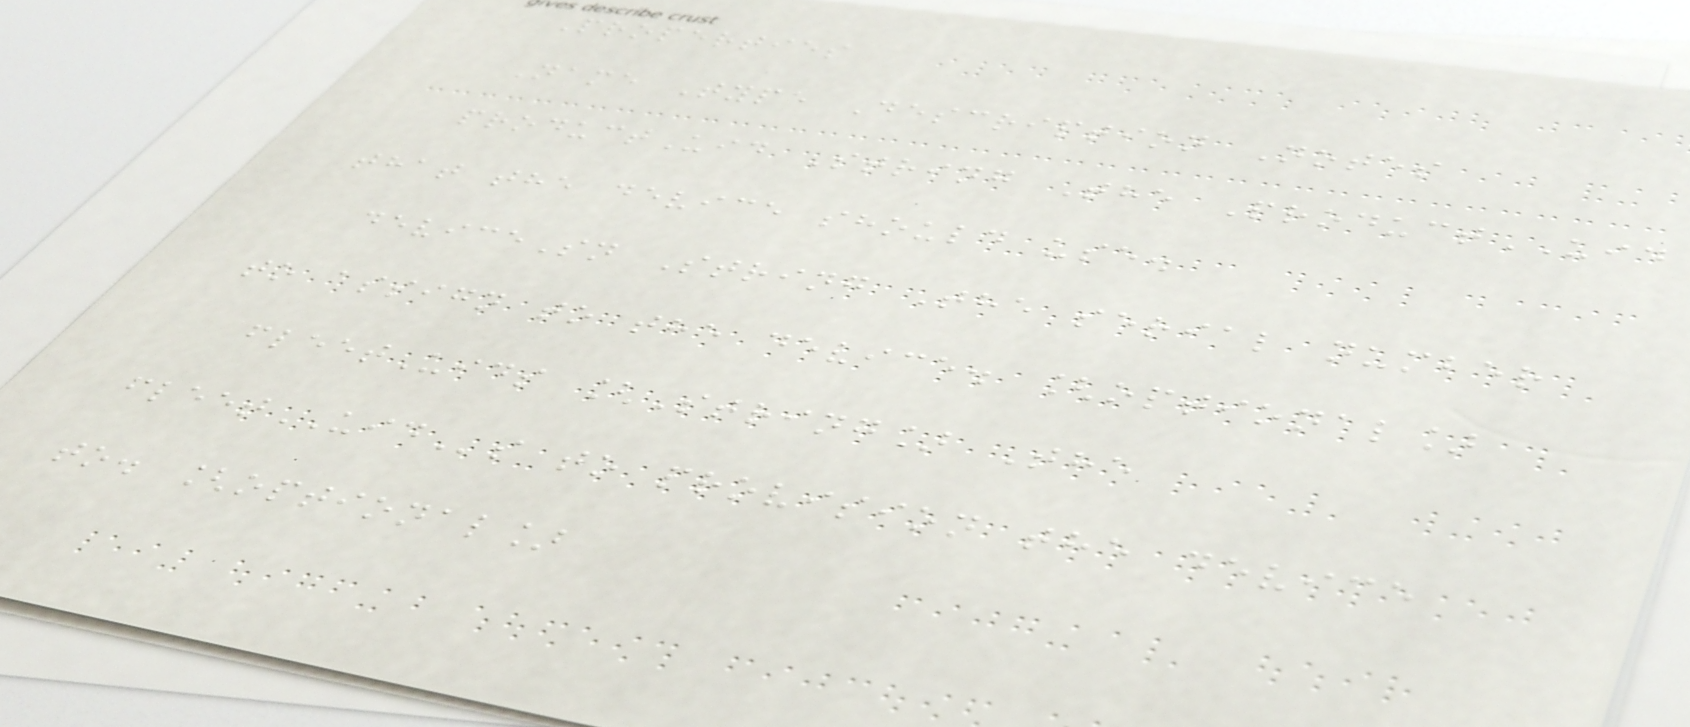Properties
Name Type Description Notes
productUid String The ProductUID
that the device should use.
deviceSn String The serial number
to assign to the device. [optional]
fleetUids [String] The
fleetUIDs to provision the device
to. [optional]
